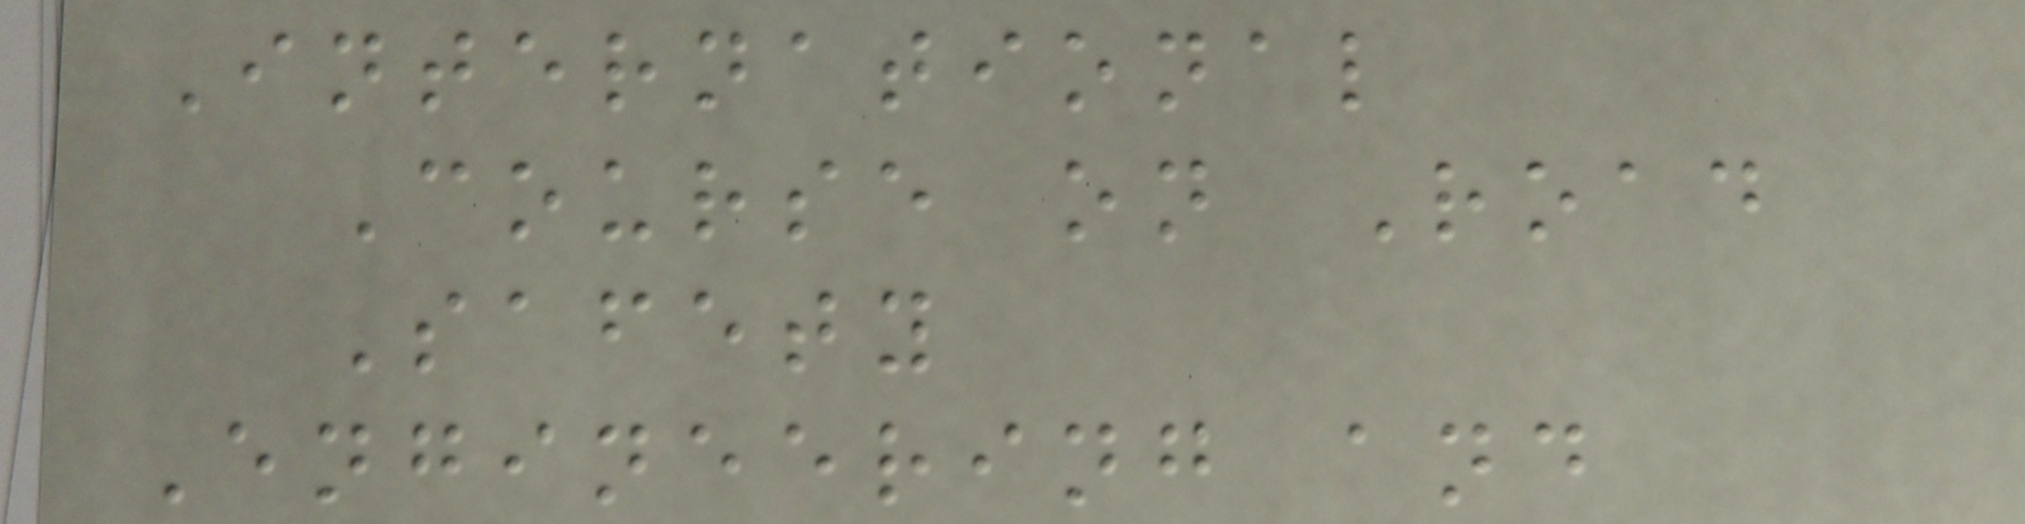International
Course on Road
Safety
Engineering and
